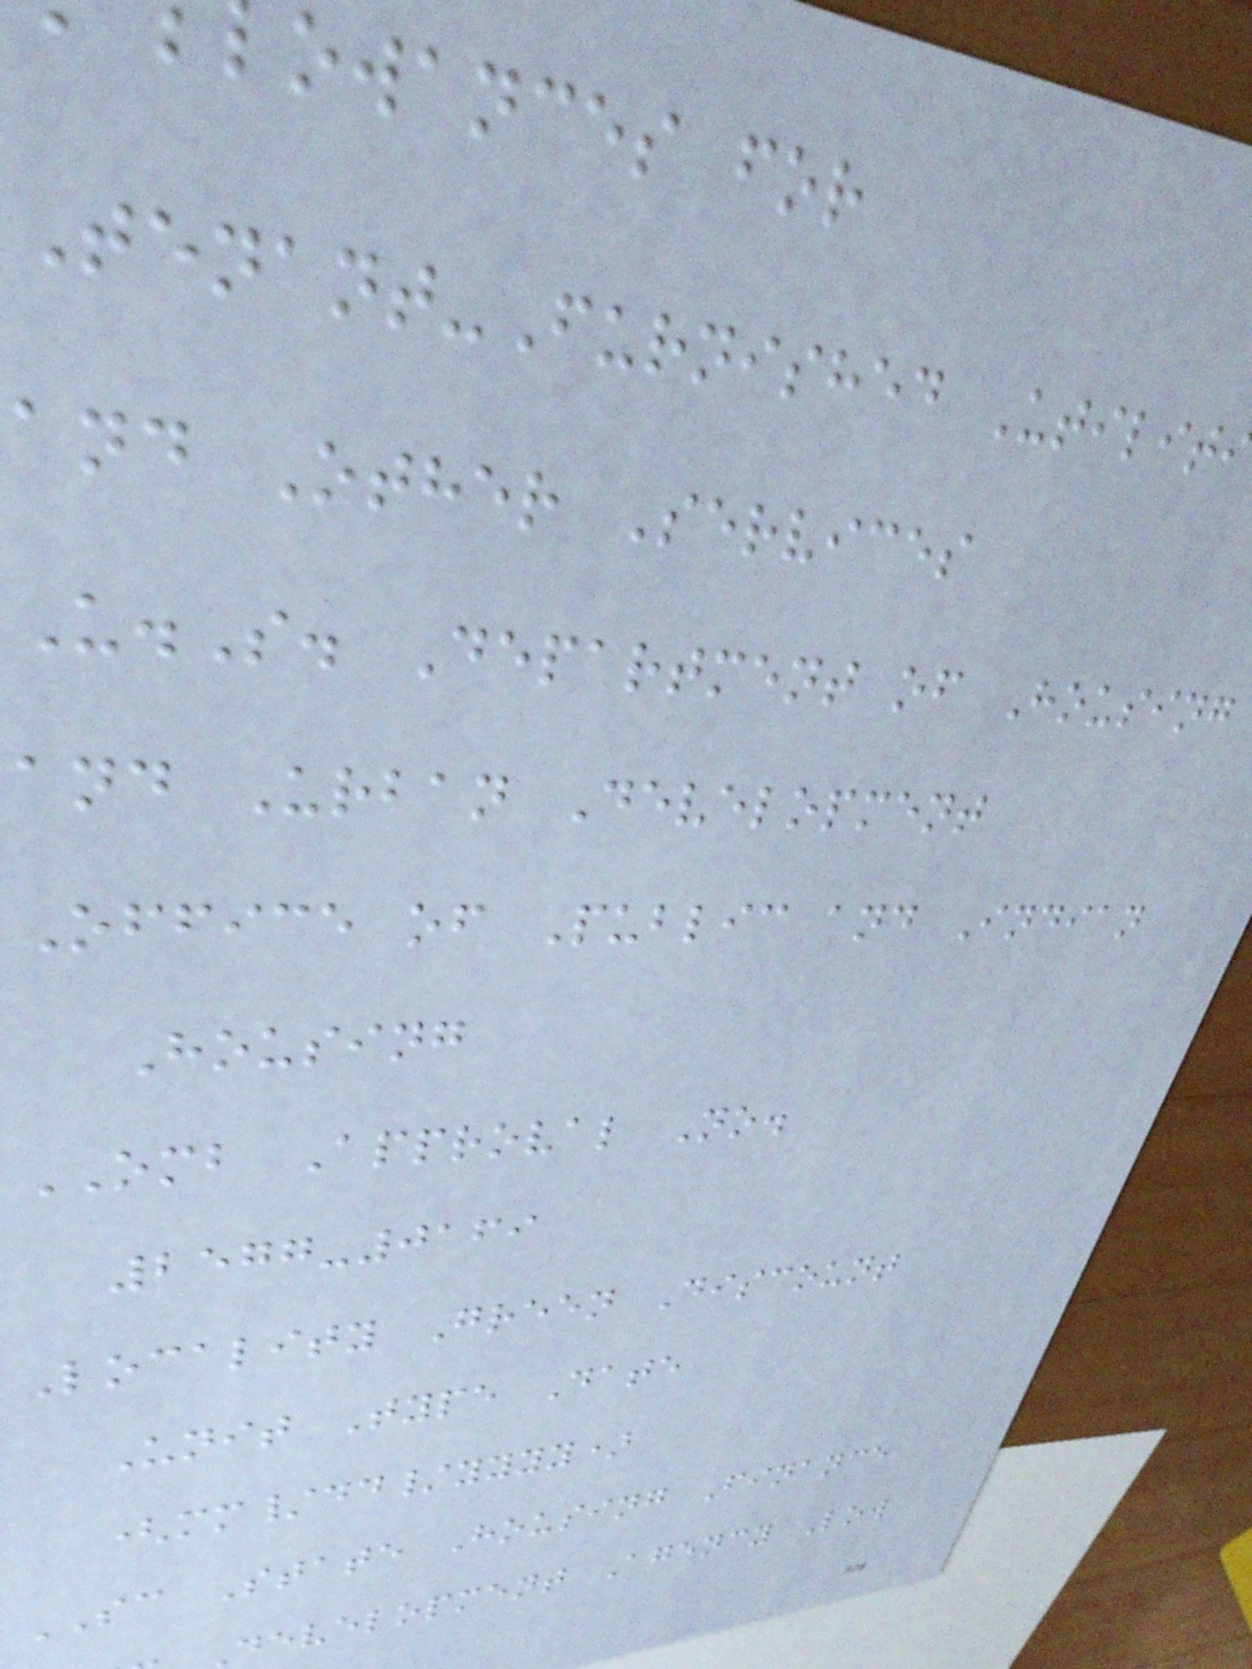owances for
Tenant-Furnished Utilit
and Other Services
U.S. Department of Housing
and Urban Development
Office of Public and Indian
Housing
OMB Approval No.
2577-0169
Locality Green Discount
Unit Type Date
(mm/dd/yyyy)
SC State Housing Finance
development Agency Low
